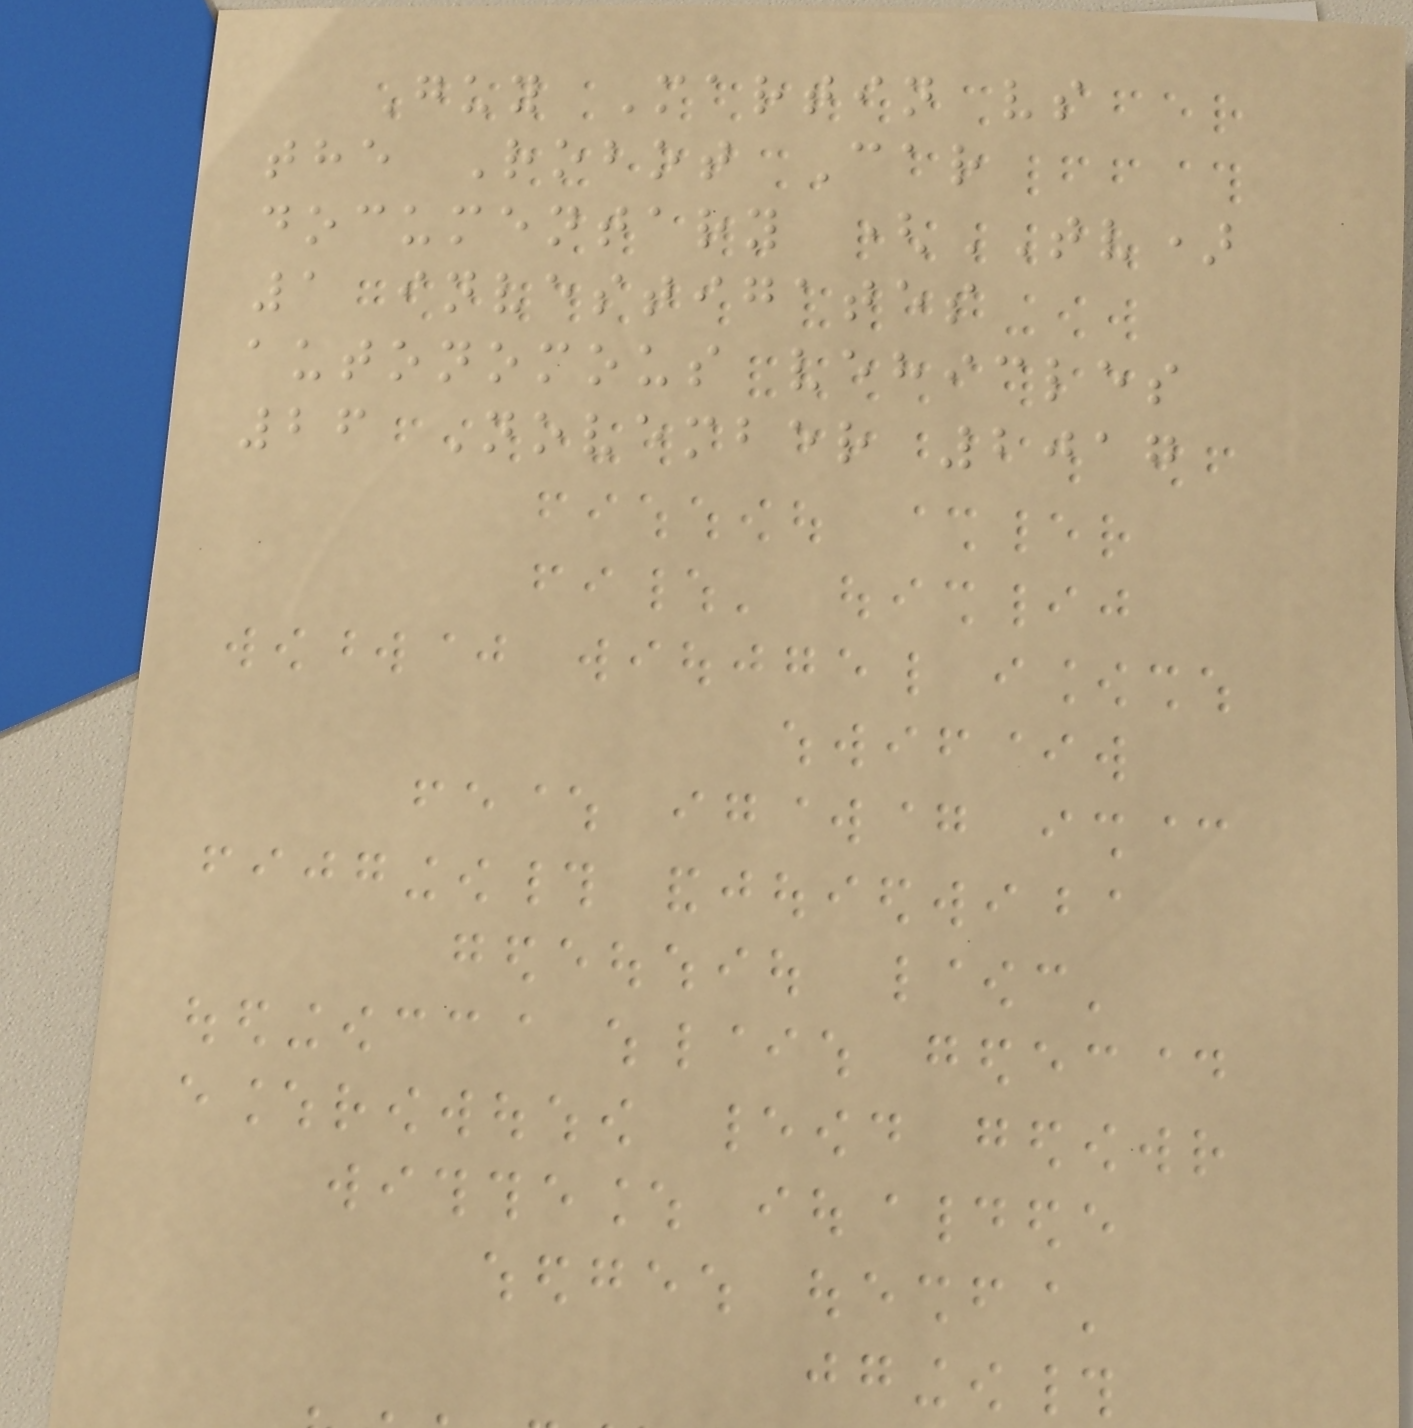Guy Martin vs
the Robot Car
documentary (TV)
1 investigates
autonomous vehicles
26 November 2017
